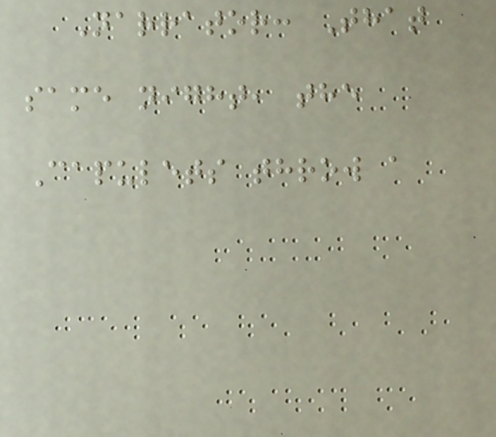Narrator: That
same night, the
Capulets throw a
